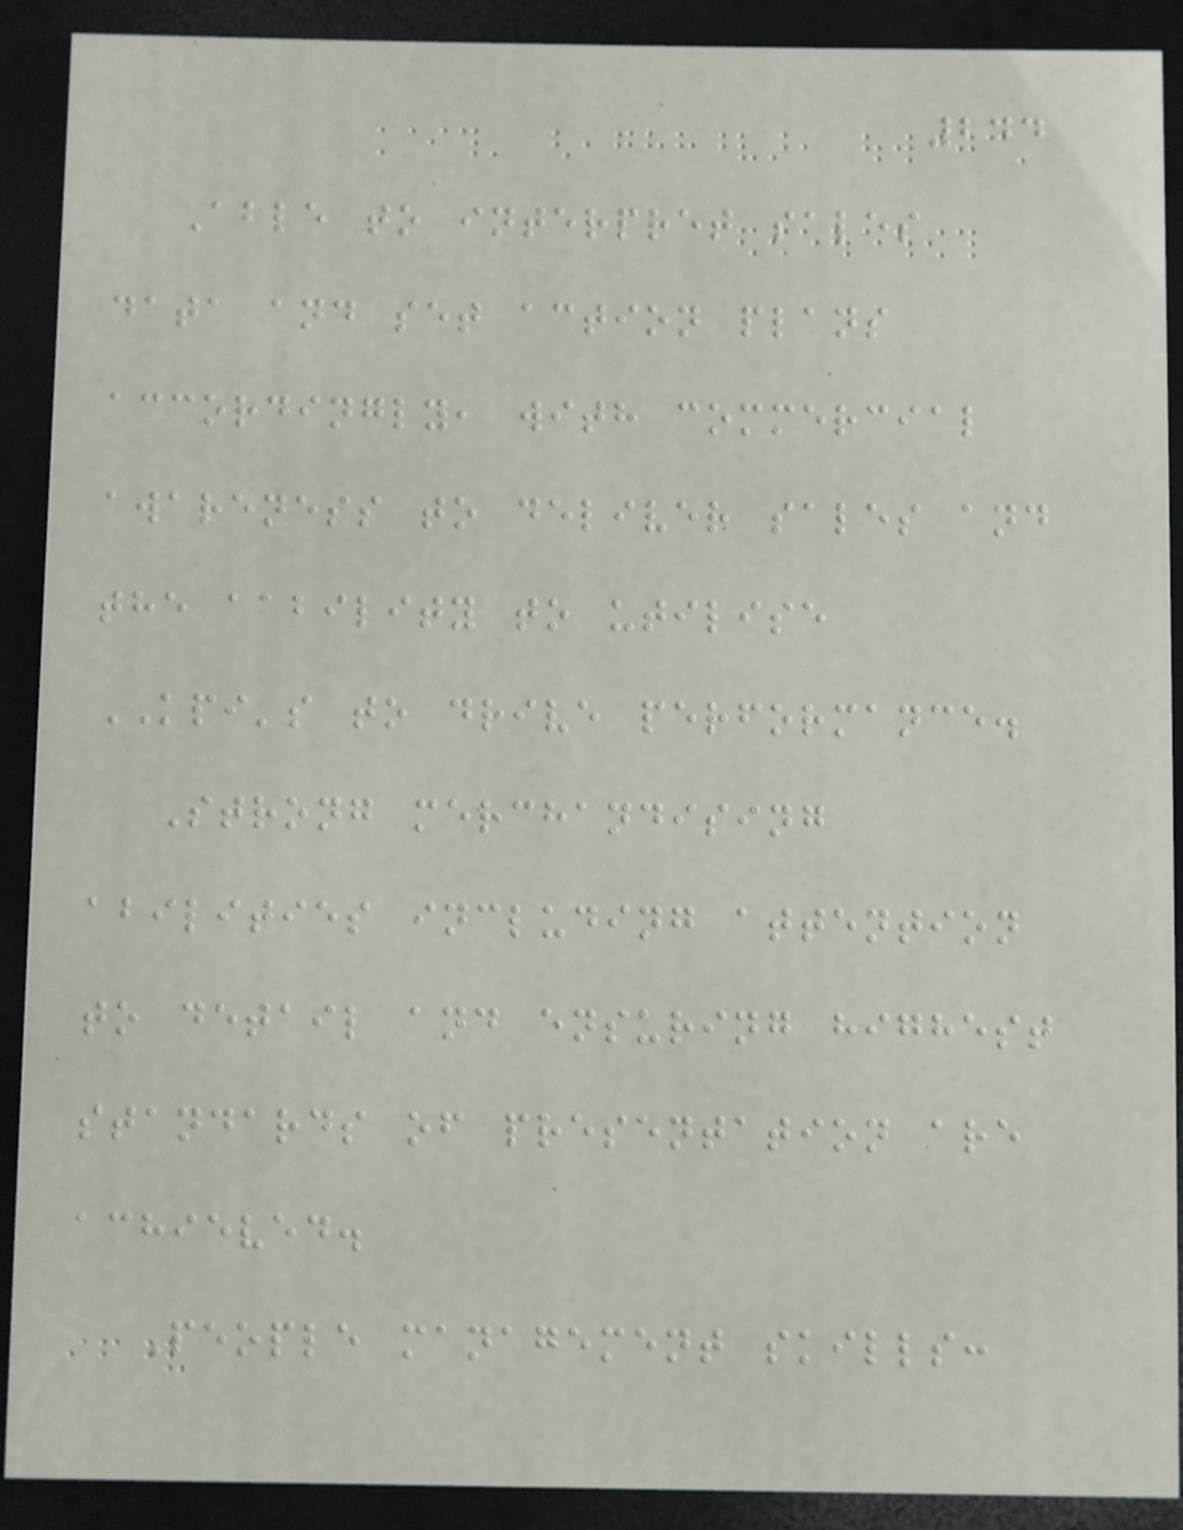244
Able to interpret sales
data and set action plans
accordingly, with commercial
awareness to deliver sales and
the aability to utilise
KPI's to drive performance.
Strong merchandising
abilities including attention
to detail and ensuring highest
standards of presentation are
achieved.
People management skills:
